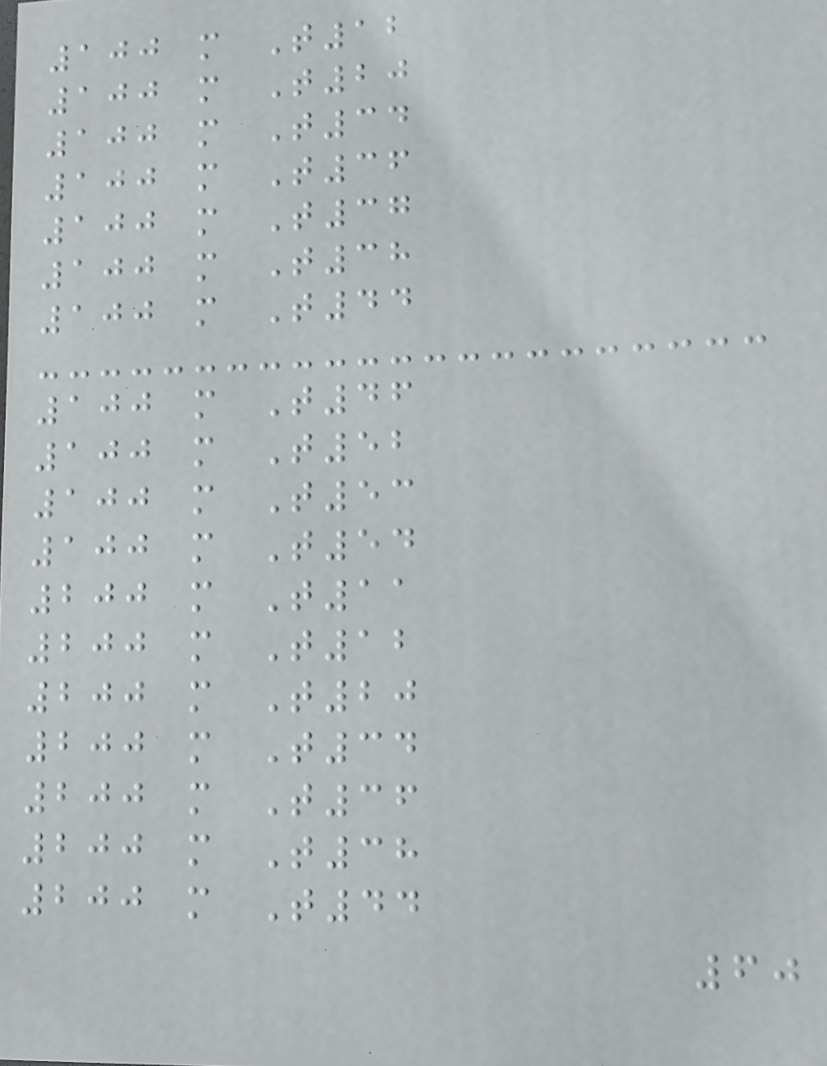100 m T12
100 m T20
100 m T34
100 m T36
100 m T37
100 m T38
100 m T44
100 m T46
100 m T52
100 m T53
100 m T54
200 m T11
200 m T12
200 m T20
200 m T34
200 m T36
200 m T38
200 m T44
60
